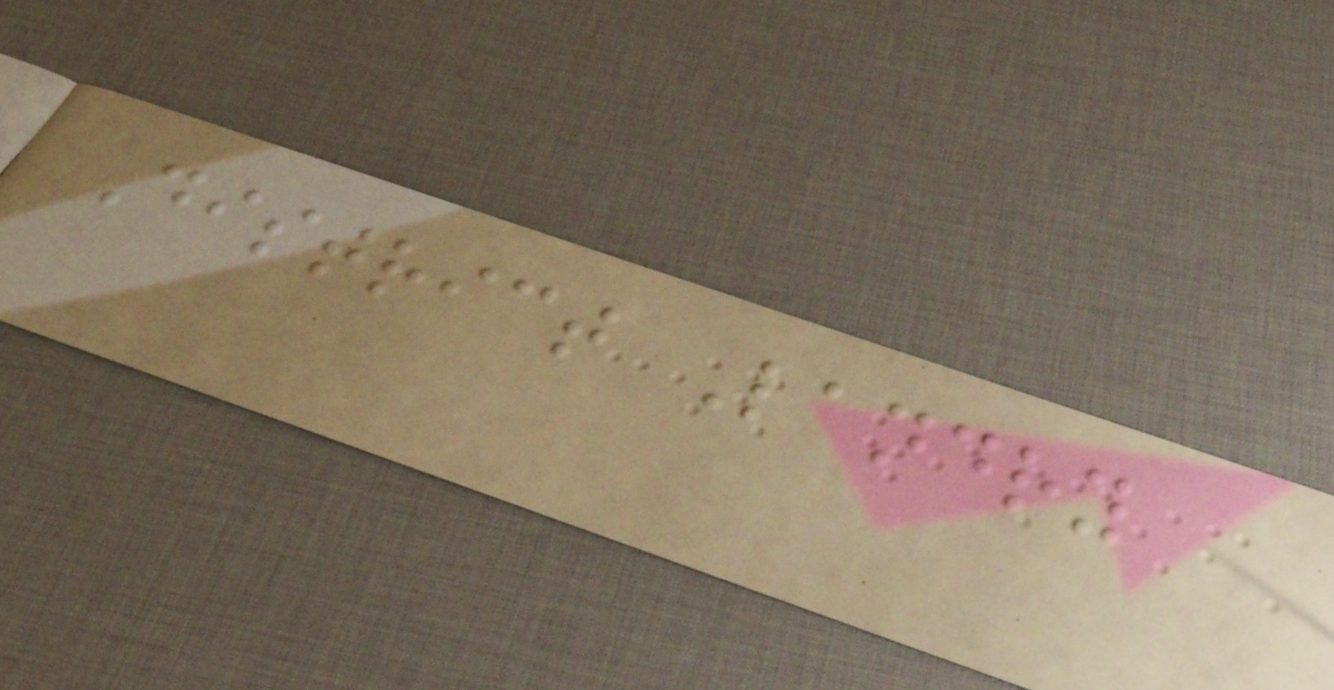District Landry
